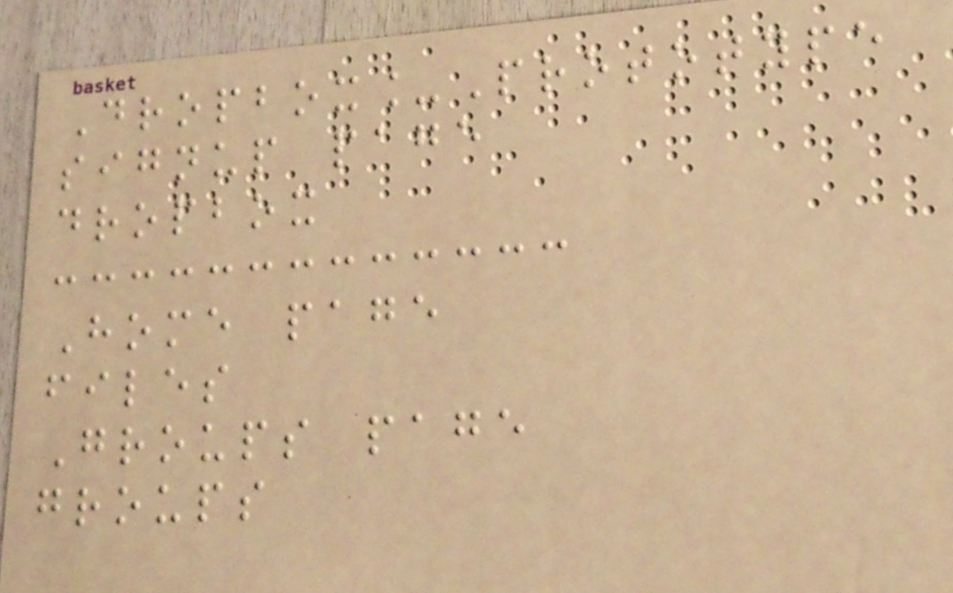Dropbox_Prototype
signup page
dropbox
Home page
files
Groups page
groups
